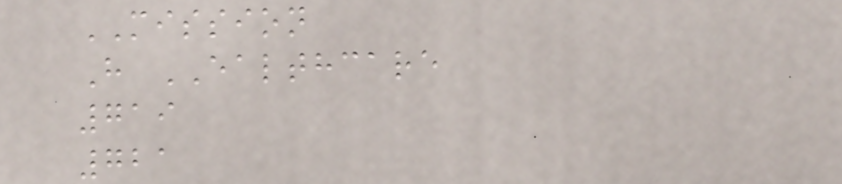MISSION
H EALTHCARE
719
721
